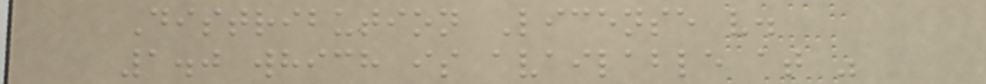Distribution License v.
1.0 which is available at "
